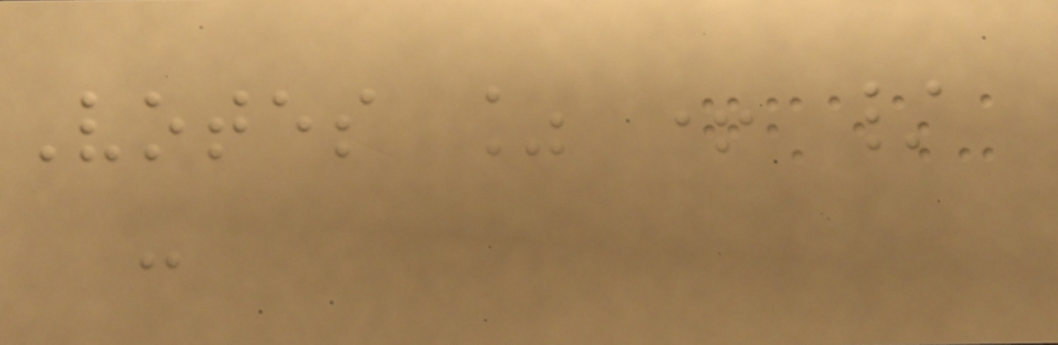Votes % + /
-
